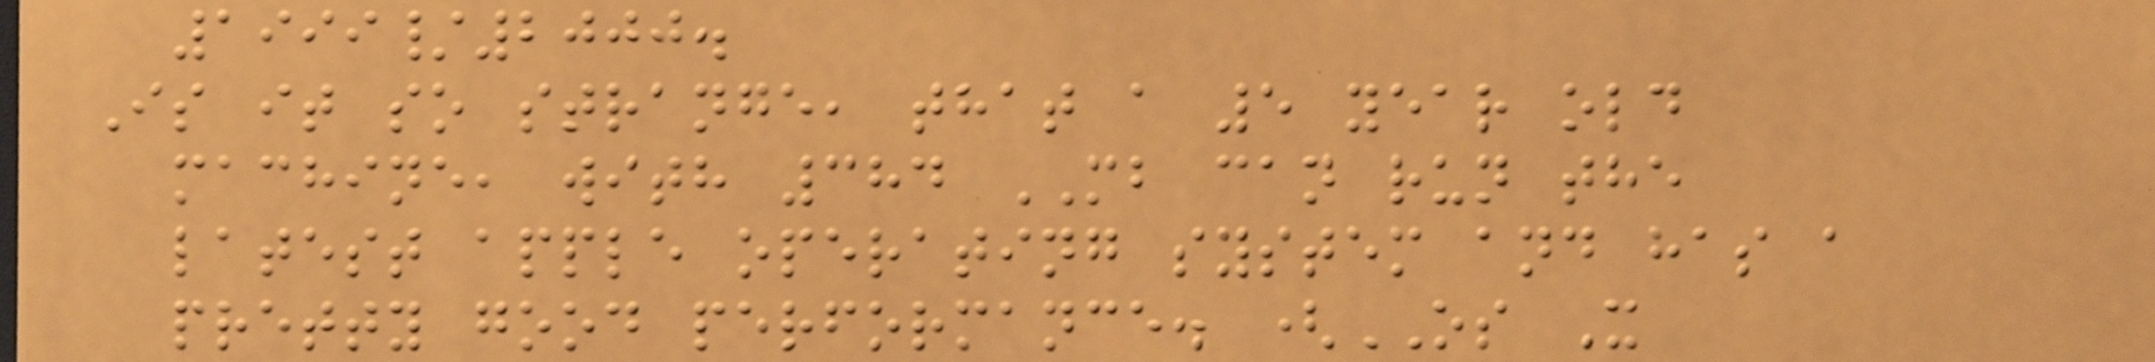1999/2000.
Is it so strange, that a 5 year old
machine, with 384 MB can run the
latest apple operating system and has a
pretty good performance. (OS X
